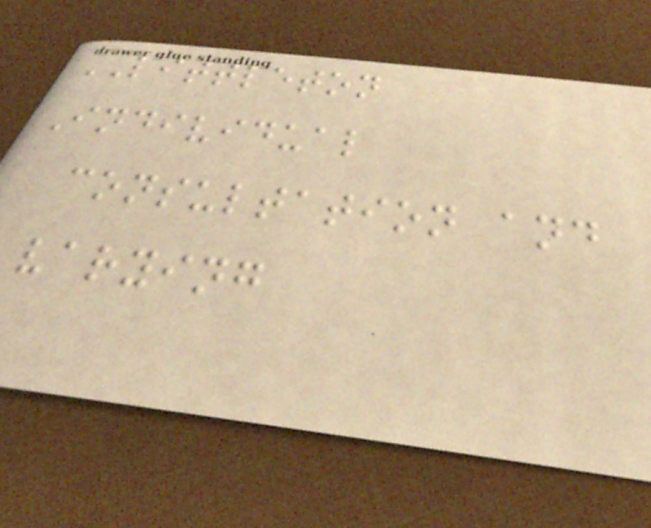LITTLETON
Individual
consultation and
varying
